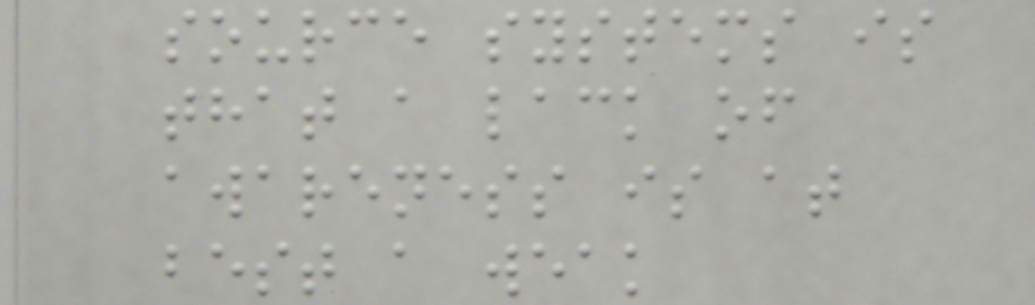source systems is
that a lack of
awareness is at
best a weak
